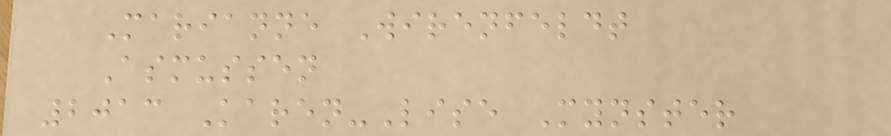Marianne Wirenfeldt
Asmussen
2013 Karen-Lise Mynster
